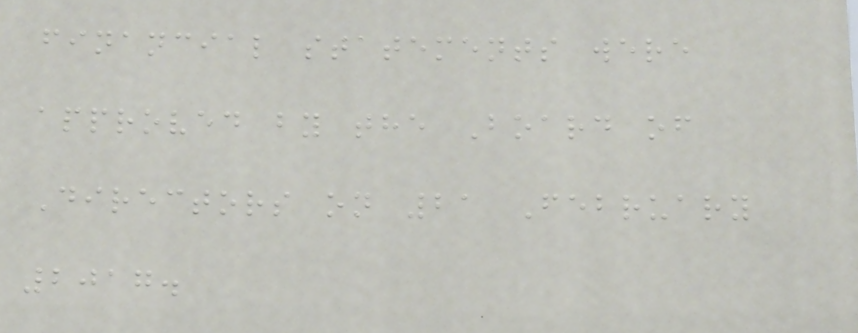financial statements were
approved by the Board of
Directors on 21 February
2017.
